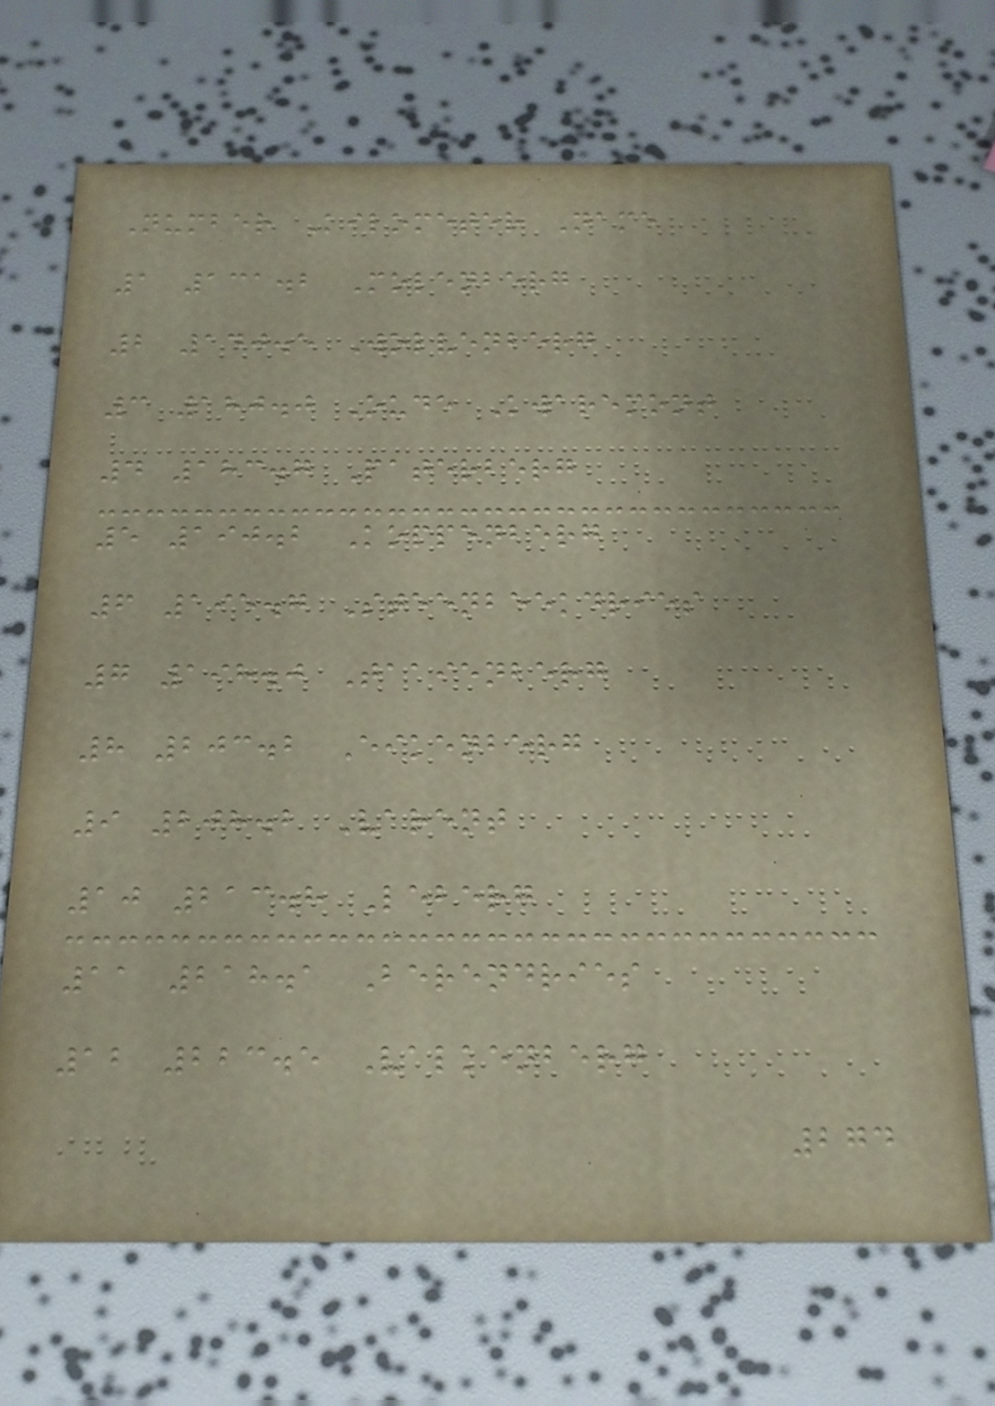Number Kilometer Name
1 131.2 Molenberg
2 140.5 Wolvenberg
3 180.0 Oude Kwaremont
4 183.7 Paterberg
5 190.2 Koppenberg
6 195.7 Steenbeekdries
7 198.0 Taaienberg
8 203.2 Eikenberg
9 208.2 Varent
10 213.8 Leberg
11 218.1 Berendries
12 223.5 Valkenberg
274
